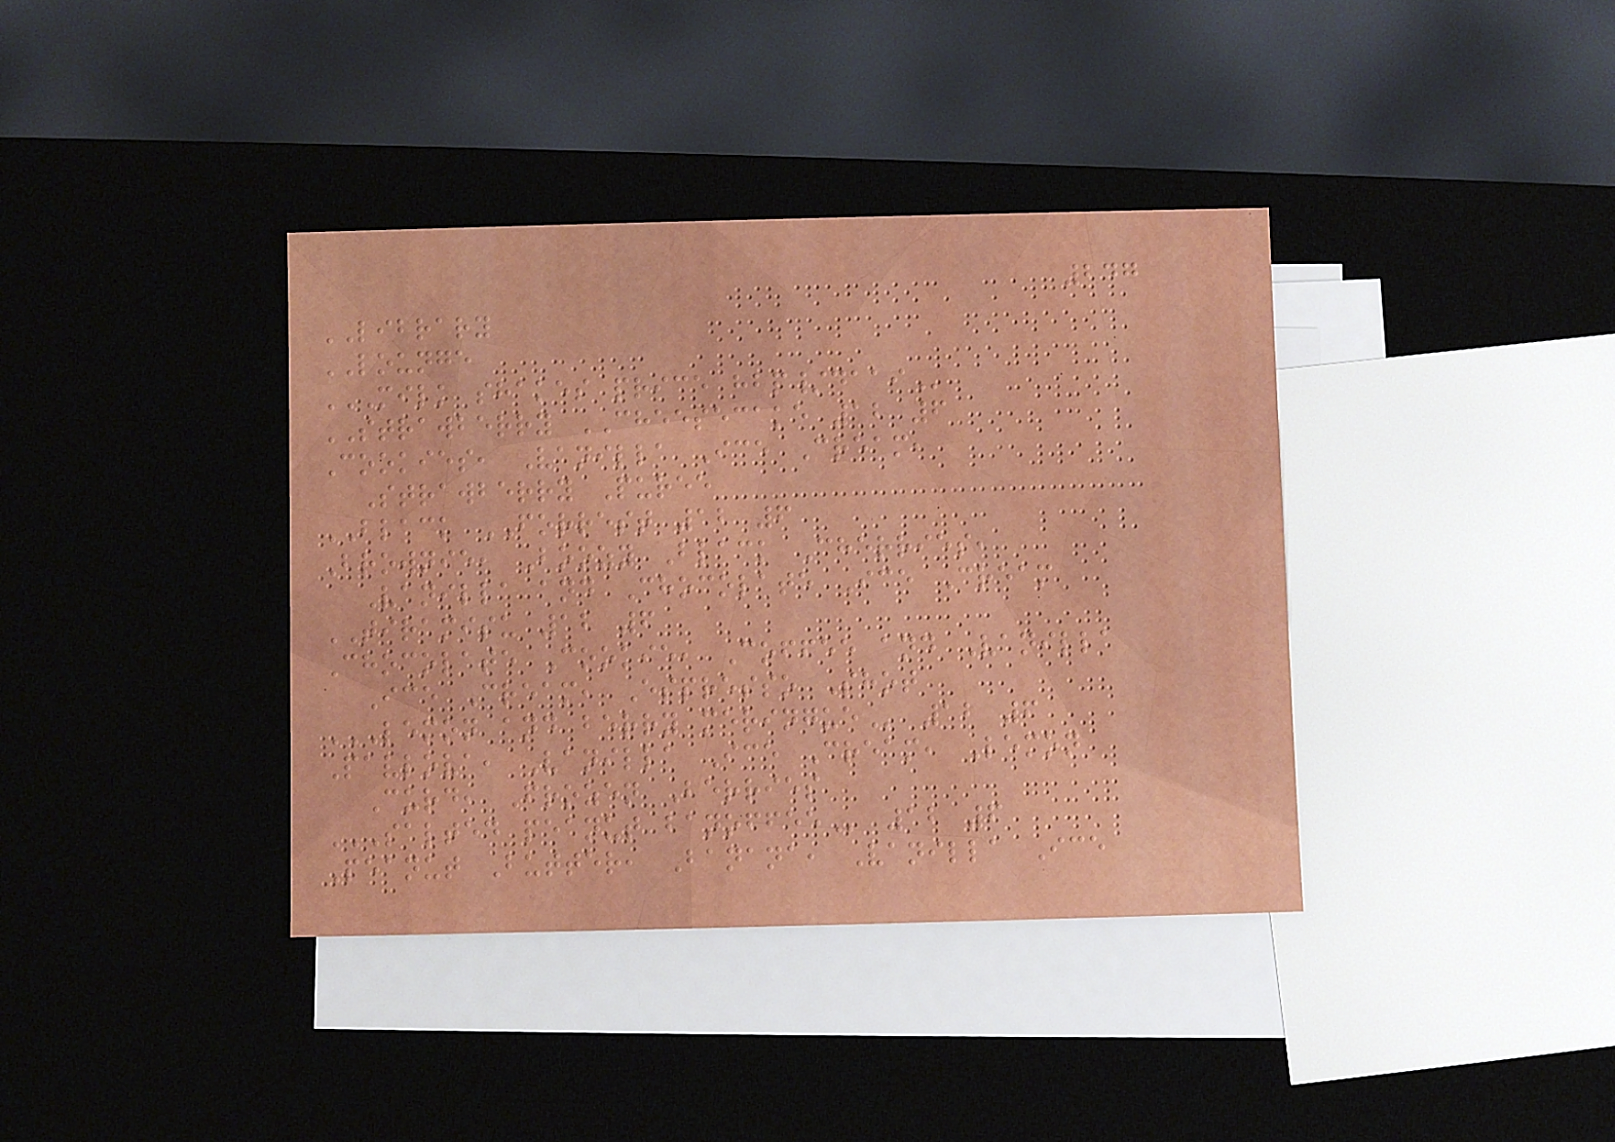247
LIBRARY
LOUNGE
MILK SHAKES PRICE HBP/DAAI
STRAWBERRY CHEESECAKE 12 6
Cookies, Vanilla Ice Cream,
Strawberry Puree
BLACK FORREST 12 6
Brownie, Boozy Black Cherries,
Vanilla and Chocolate Ice Cream
TIRAMISU 12 6
Chocolate Cookie, Coffee and Vanilla
Ice Cream, Espresso Shot
LEMON AND BERRY MERINGUE 12 6
Pavlova, Vanilla Ice Cream, Lemon
Curd, Frozen Berries
SALTED PEANUT BANOFFEE 12 6
Peanut Butter, Banana, Vanilla Ice
